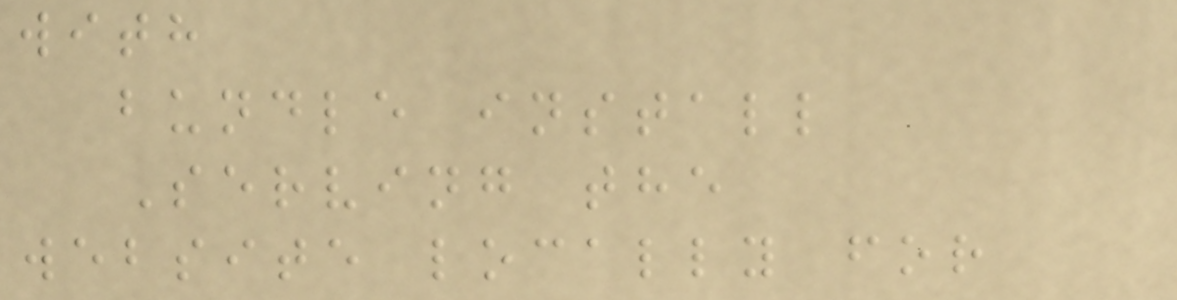with
bundle install
Serving the
website locally for
